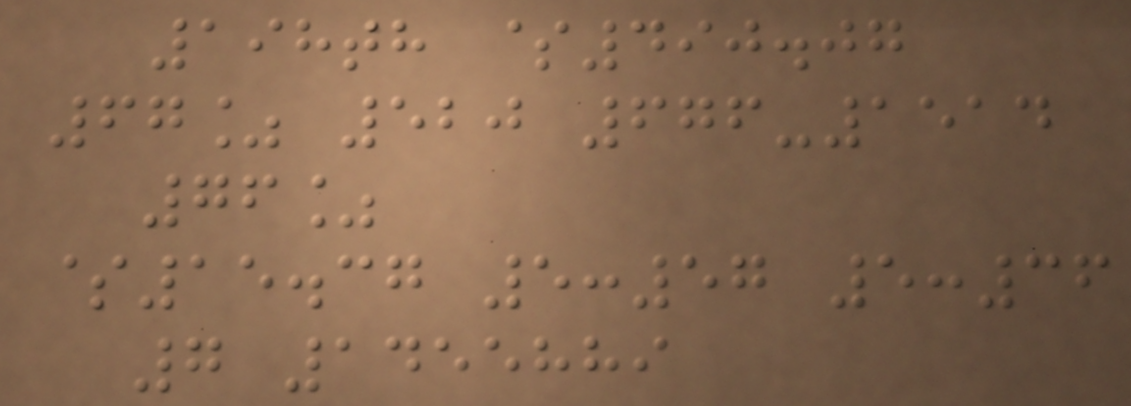198th $490.07
67% 520 676-1514
76%
$15.37 5:57 5:36
7 1455889
